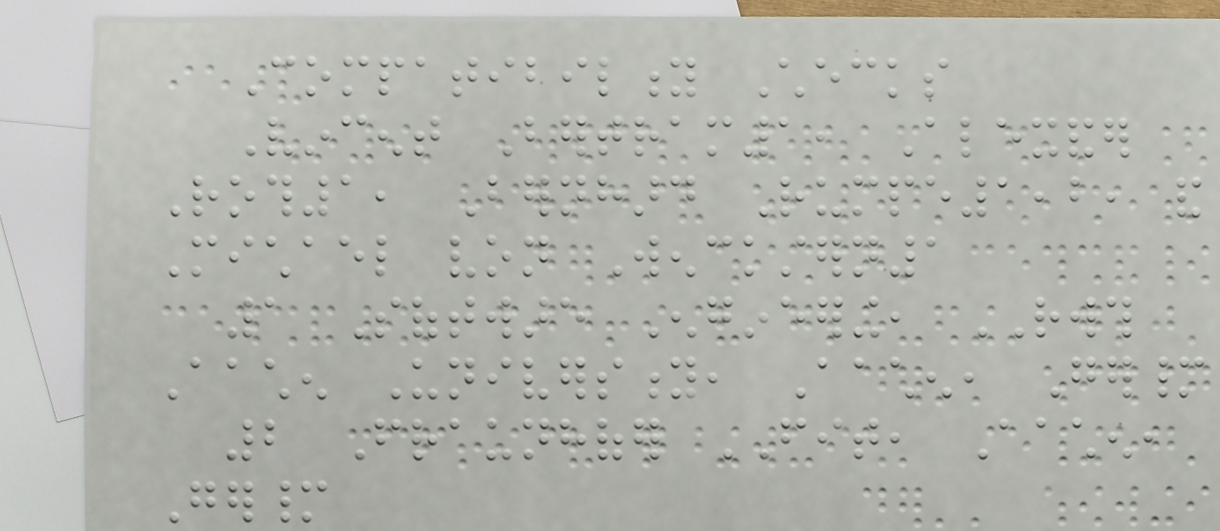Compatibility Checks
Vincent Bertram1, Alexander
Roth1, Bernhard Rumpe1,2, and
Michael von Wenckstern1
1 Software Engineering, RWTH
Aachen University, Aachen, Germany
2 Fraunhofer FIT, Aachen,
Germany
